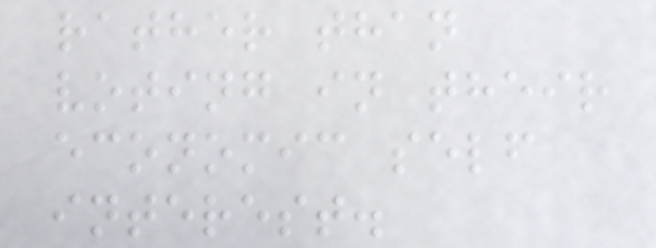rather than
voting in their
economic self
interest.
